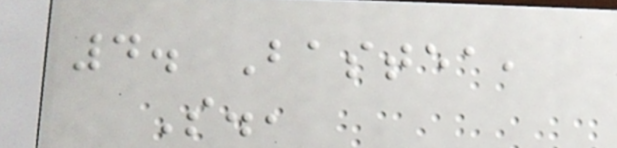4. Bastea,
S.,
